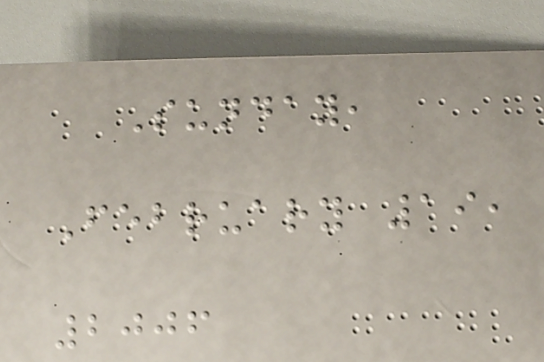Sunday,
February 19,
2006
